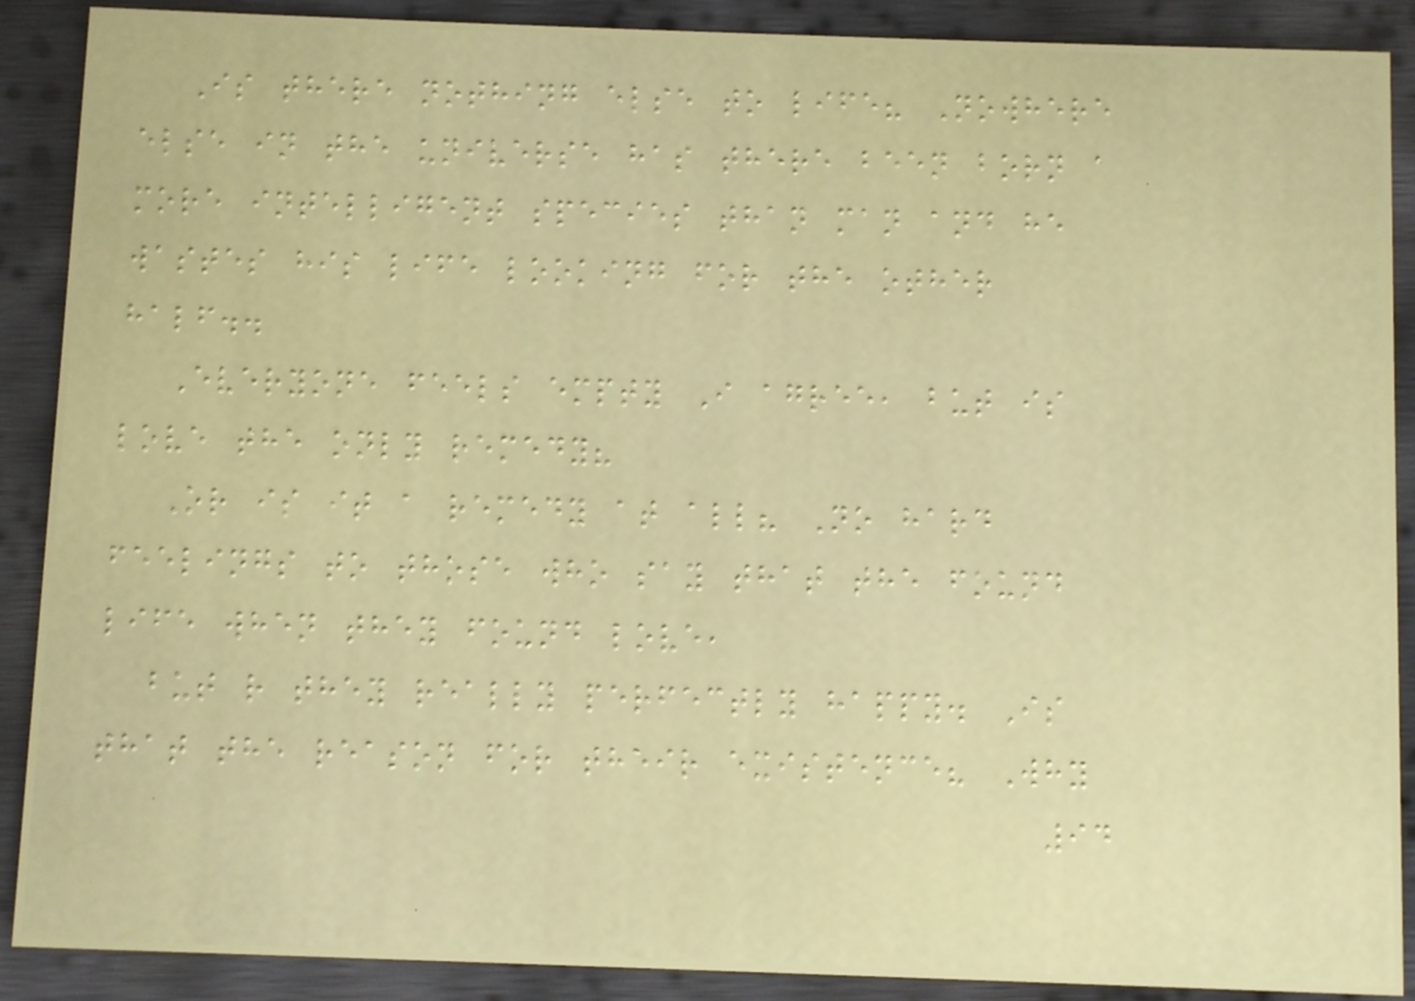Is there nothing else to life? Nowhere
else in the universe has there been born a
more intelligent species than man and he
wastes his life looking for the other
half..
Everyone feels empty I agree, but is
love the only remedy?
Or is it a remedy at all? No hard
feelings to those who say that the found
life when they found love,
but r they really perfectly happy. Is
that the reason for their existence? Why
94
